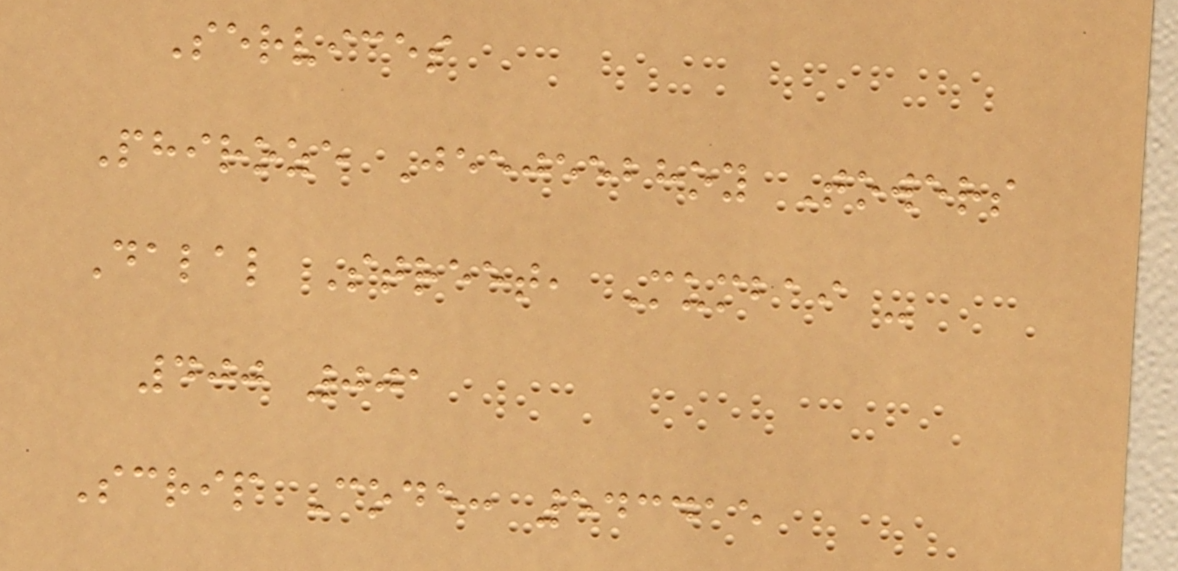Services
Phiroze Jeejeebhoy Towers
Dalal Street, Mumbai -
400 001
Scrip Code: 543415
